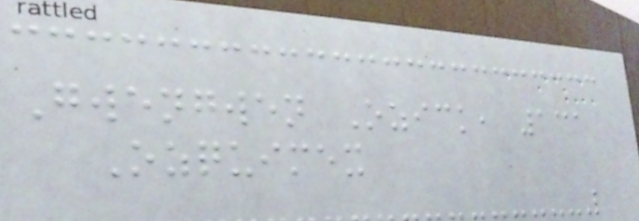Gwengwen Ozick, 131
Ozquimex
